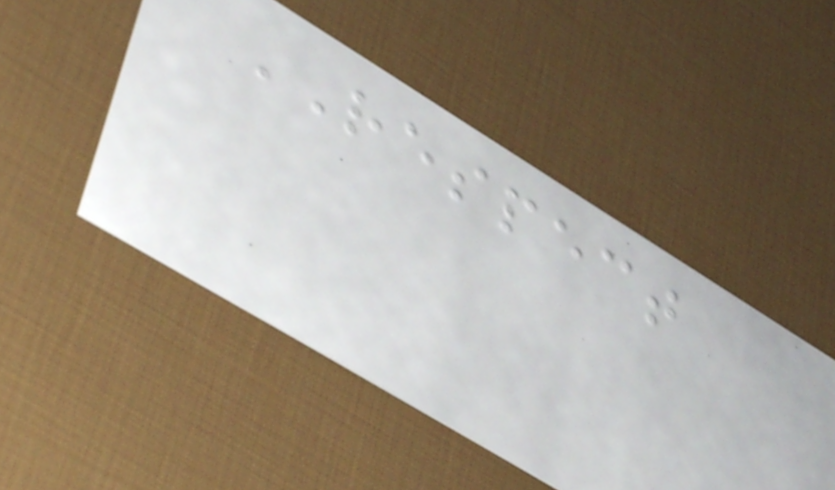RESPECT
